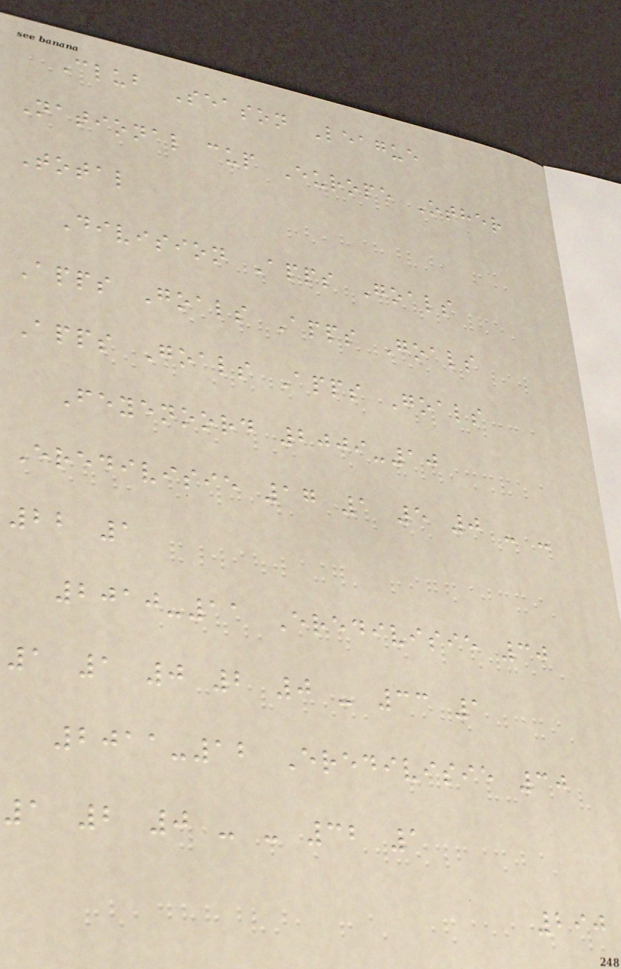Club Season League
National cup Europe Other
Total
Division Apps Goals
Apps Goals Apps Goals
Apps Goals Apps Goals
Feyenoord 2009-10
Eredivisie 17 1 5 0 - -
22 1
2010-11 Eredivisie 30
1 1 0 2 0 - 33 1
2011-12 Eredivisie 30
1 2 0 - - 32 1
290
